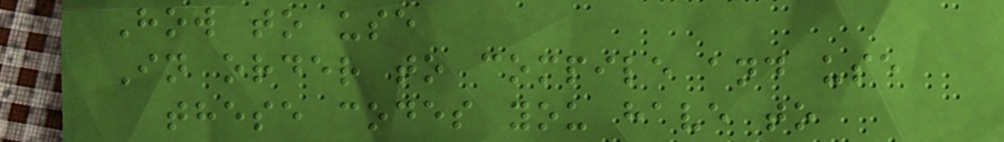How to use
In order to compile and use
these codes you have to
